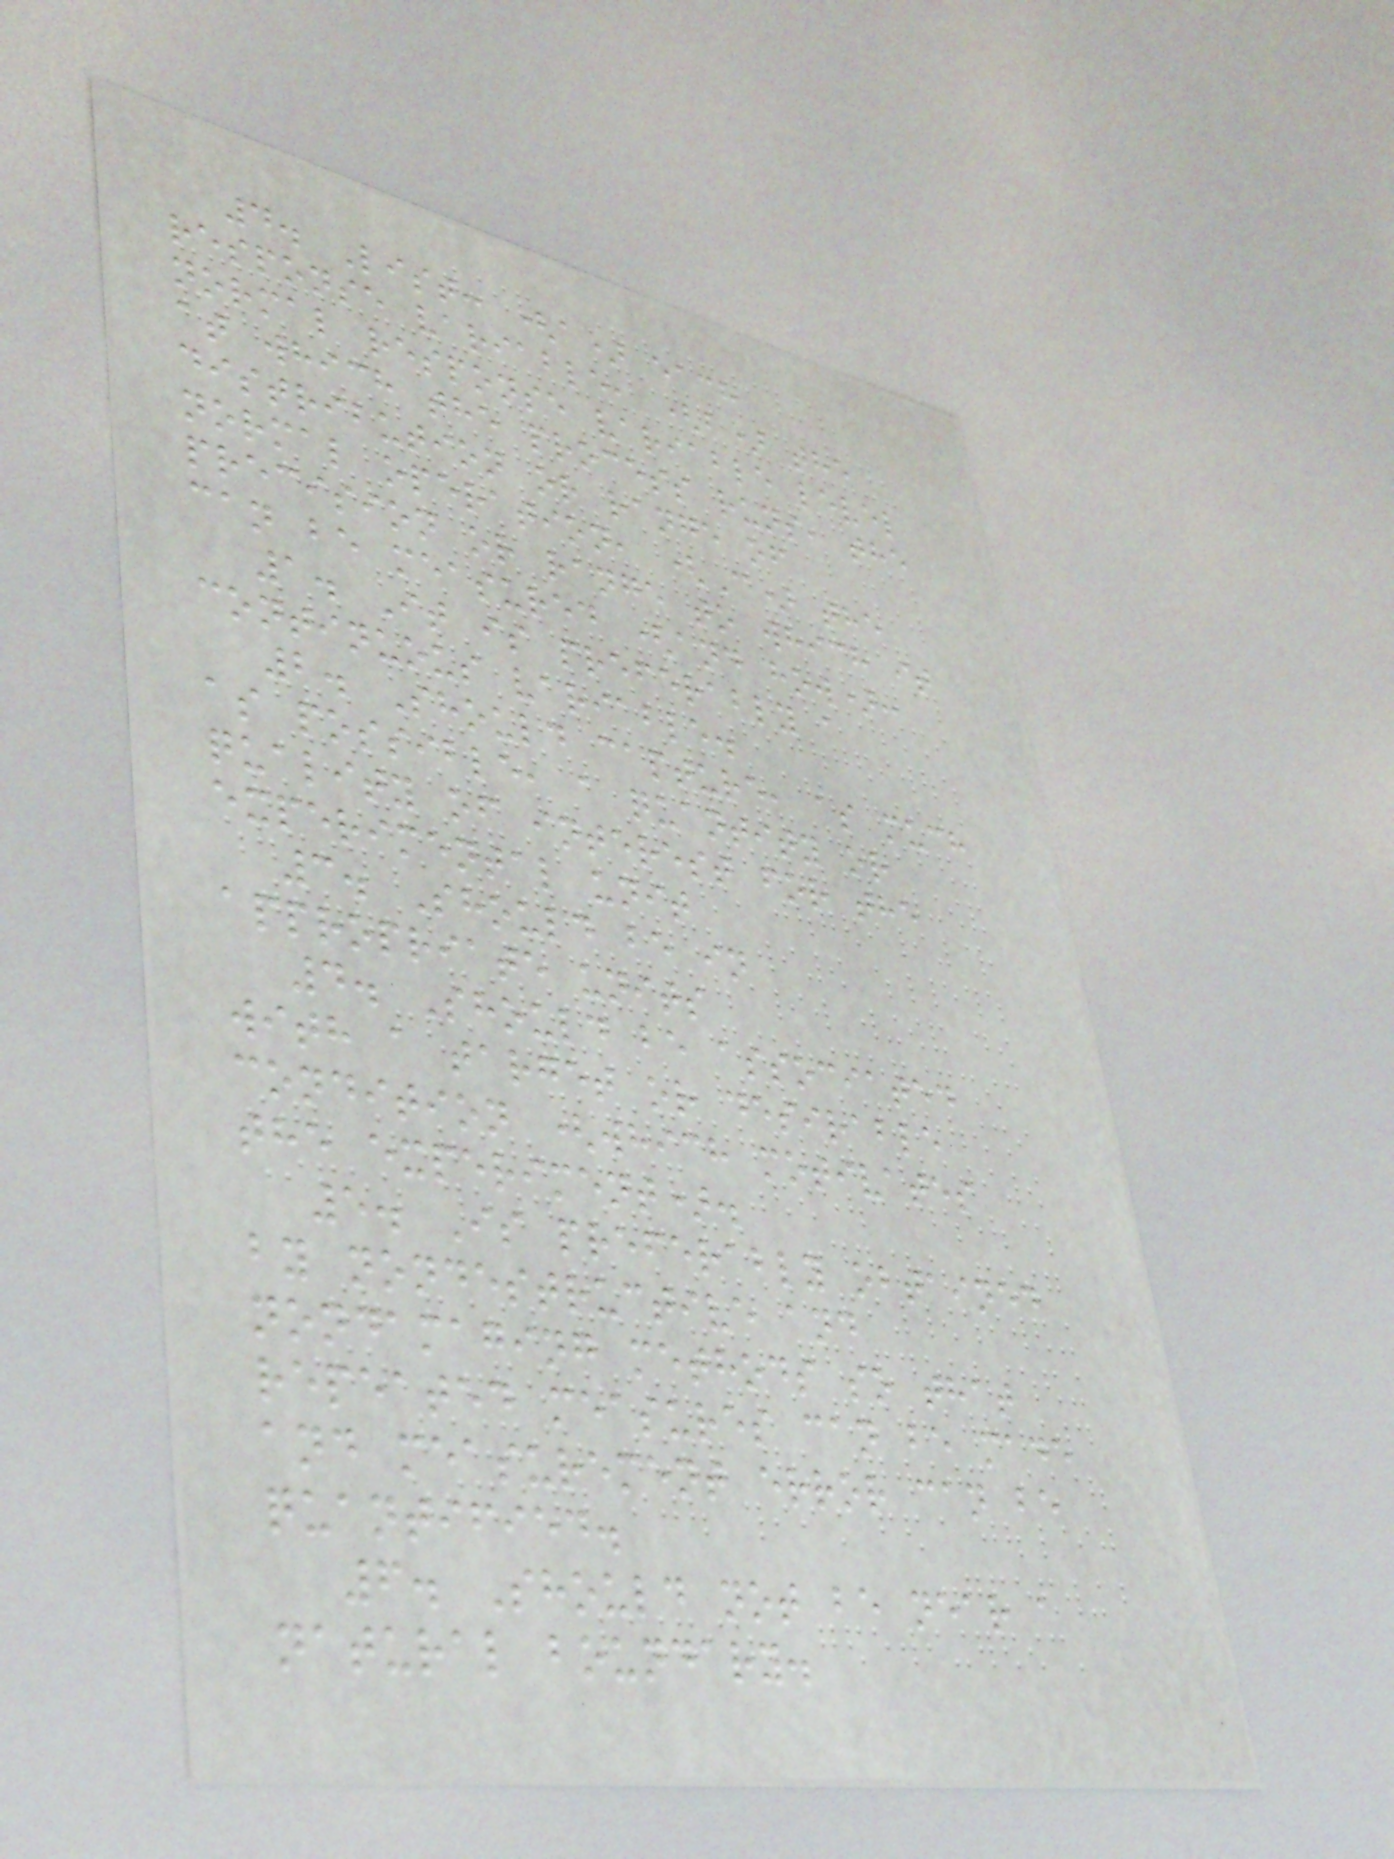4. List: (a) each
response variable, (b) the
normal response variable level
at which the process runs, the
distribution or range of
normal operation, (C) the
precision or range to which it
can be measured (and how):
1. It is preferably a
continuous variable.
2. Should capture, as much
as possible, a quantity or
quality of interest for the
experimental unit
3. Should be in
appropriate units
4. Should be associated
with a target or desirable
condition (which motivates
the experiment).
5. Is preferably obtained
by nondestructive and
nondamaging methods so that
repeated measures can be made
and measurement error can be
quantified.
6. Should not be near a
natural boundary.
